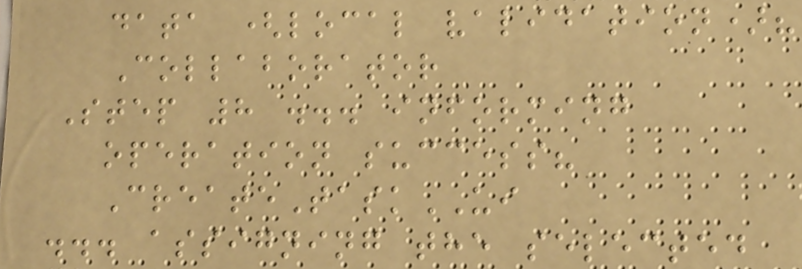data (local validation)?
Collaborator
Step 8 ... informing
operation success?
CreateTaskUI
... assigning the selected
